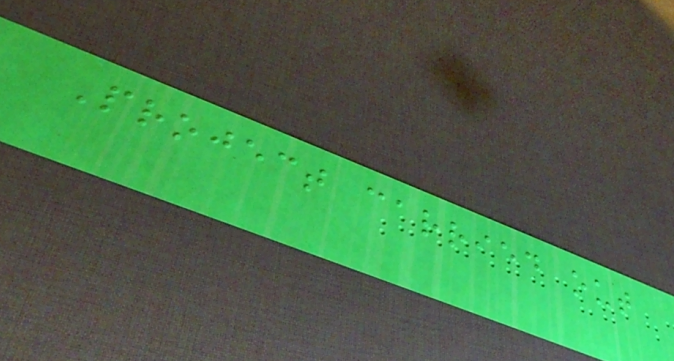Project carried out
